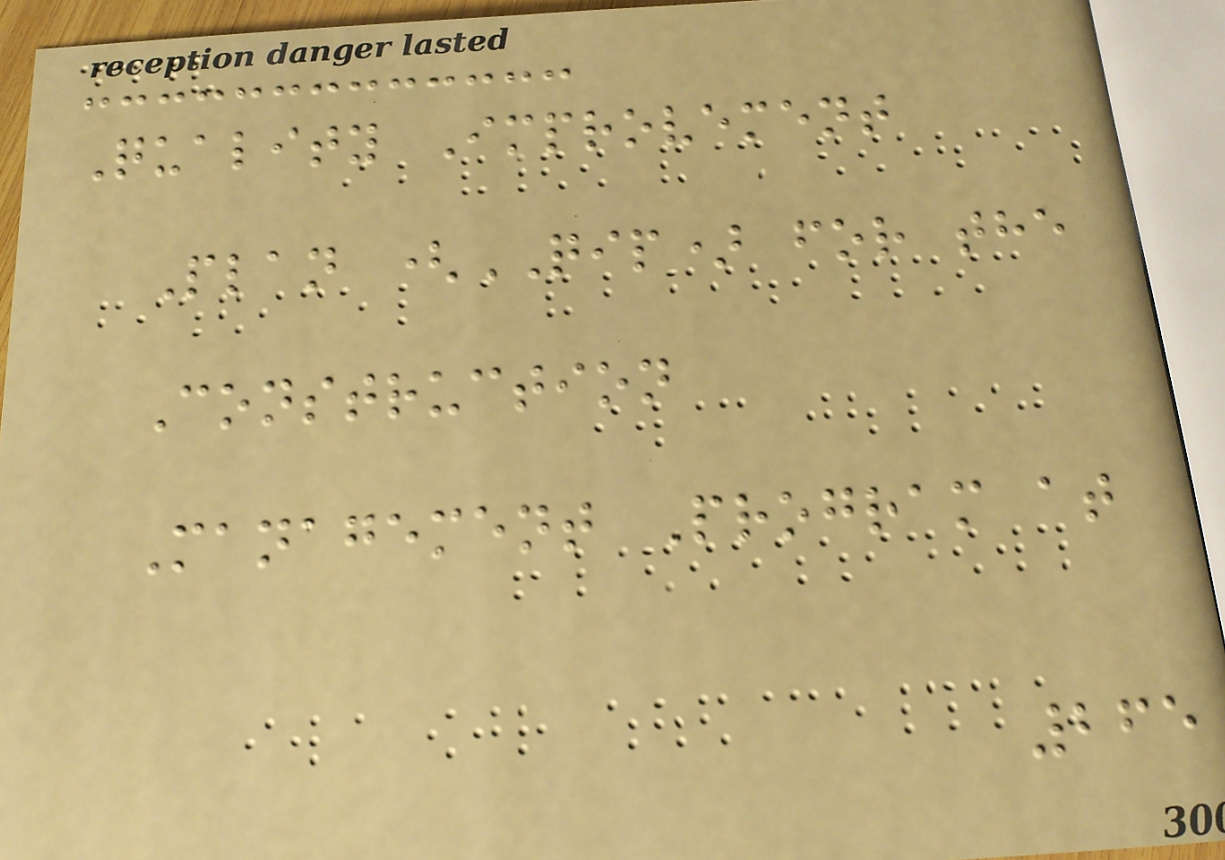Quality Improvement
Plan (QIP) for the
Construction
Management Program at
265
